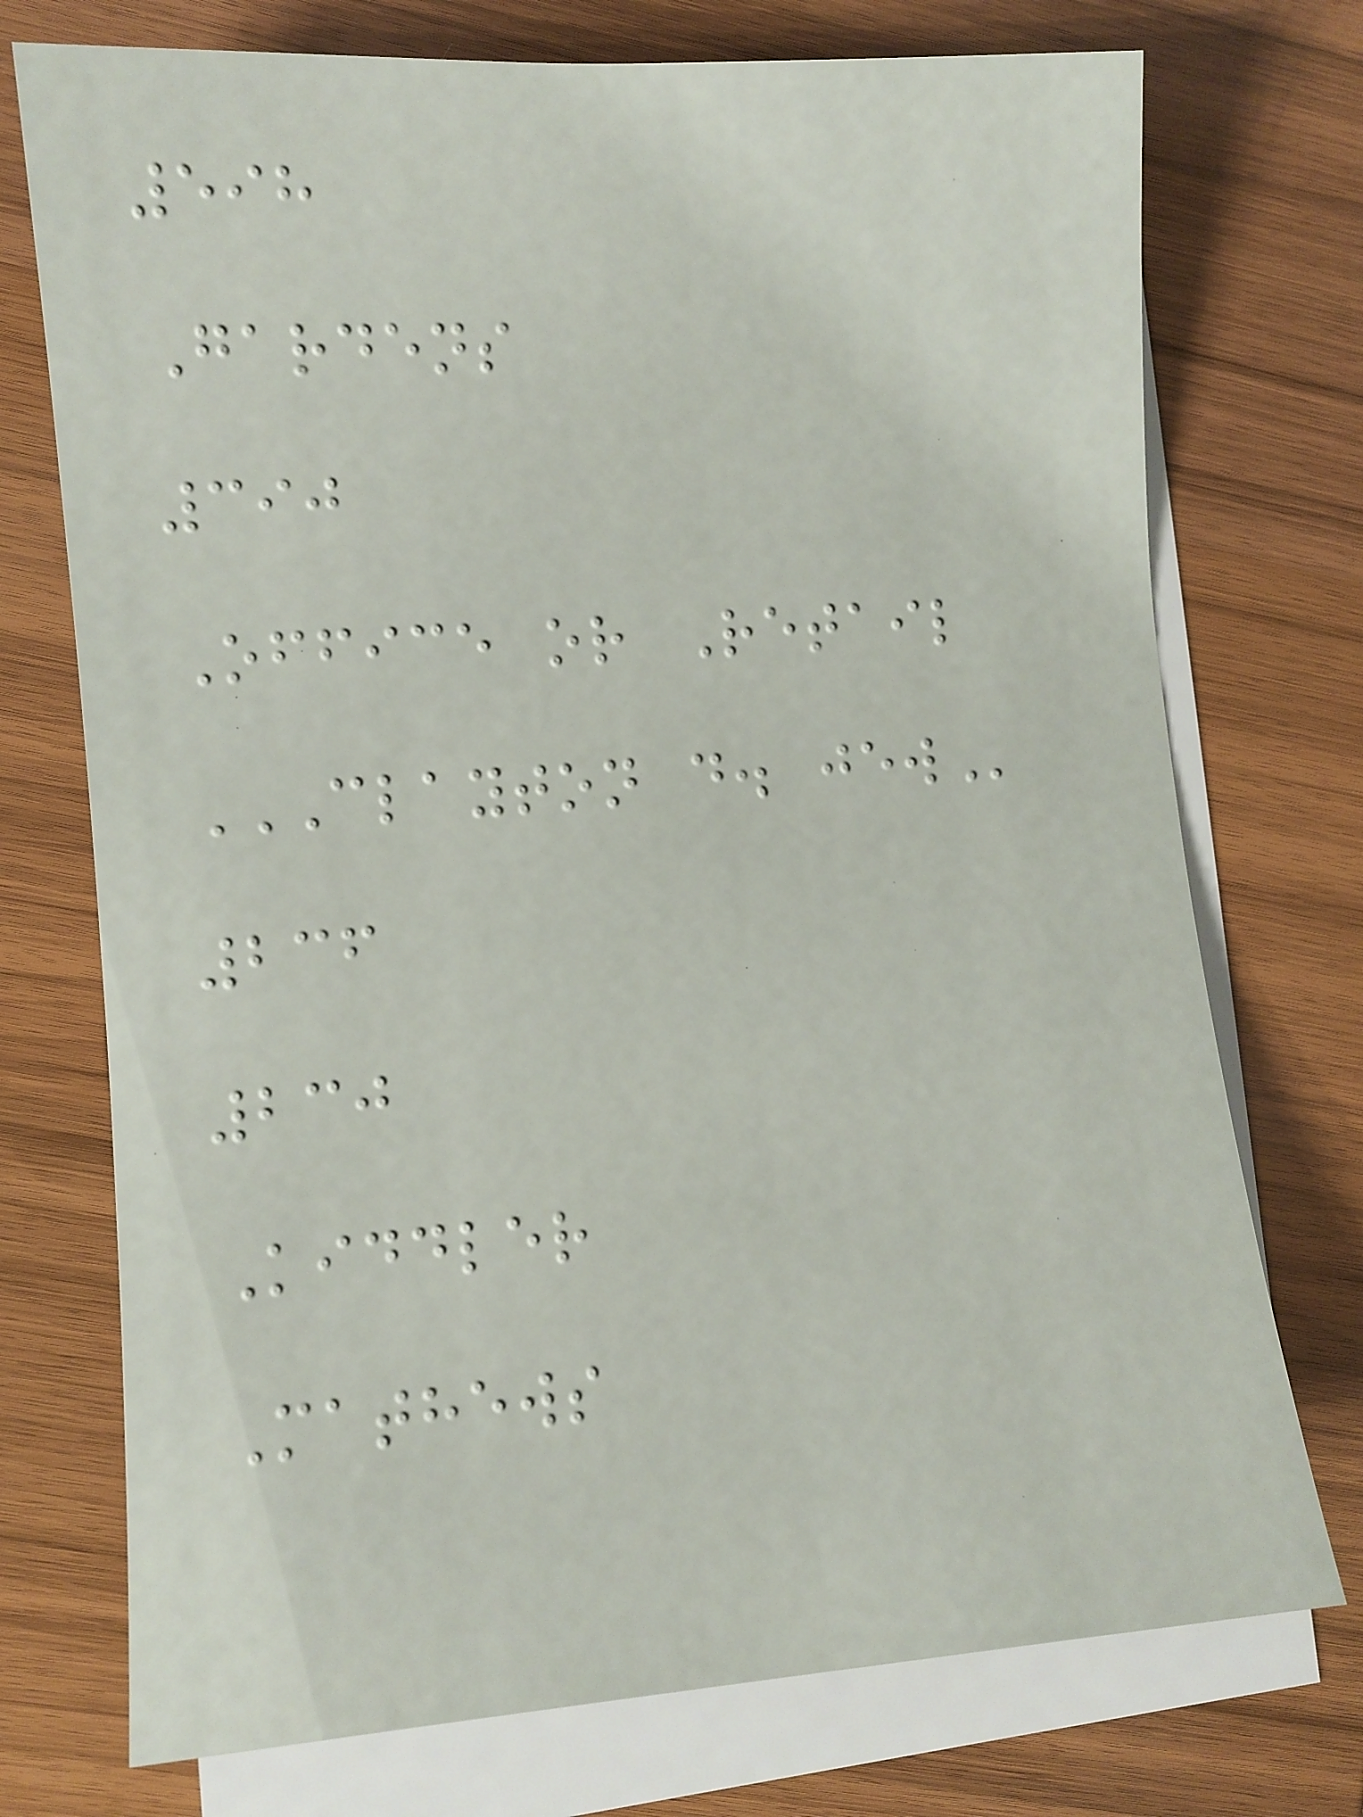598
Gardens
390
Office or Retail
CLAYTON D. JEW
236
230
Kiddler
Mathews
